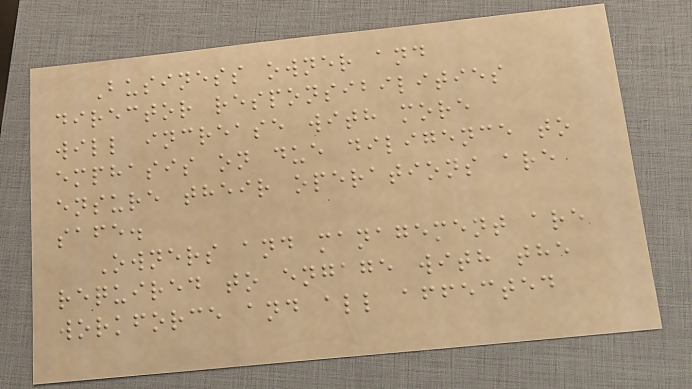Business owner and
director responsibilities
will increase with more
emphasis on due diligence to
ensure their operations are
safe.
Owners and management are
required to engage with the
workforce and all affected
